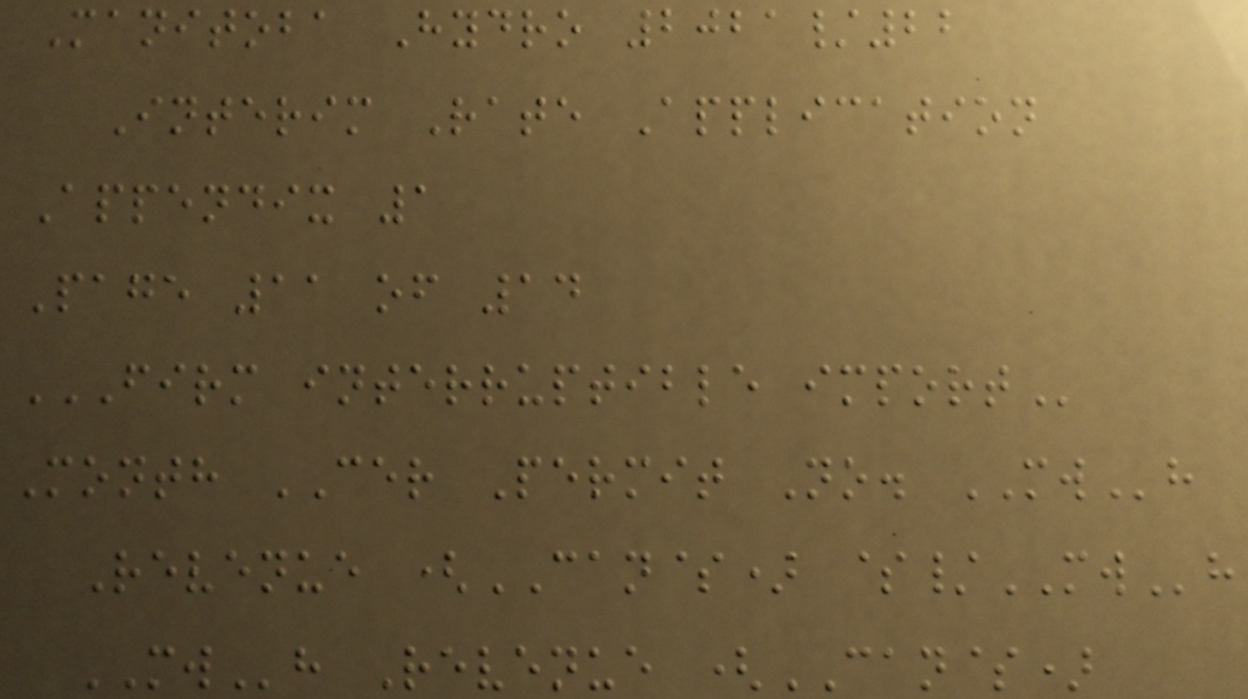Manitoba Hydro 2021/22
Interim Rate Application
Appendix 1
Page 11 of 14
FIRM INTERRUPTIBLE IMPORT
Month CER Permit No. MWh
Revenue (CAN$) $/MWh
MWh Revenue (CAN$)
